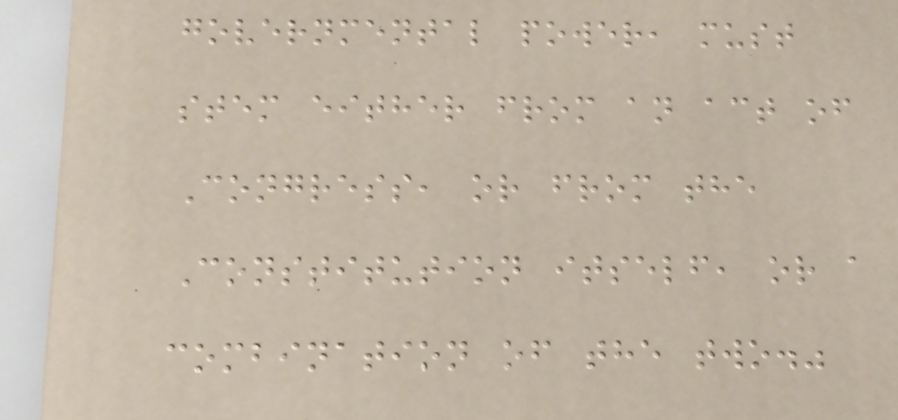governmental power, must
stem either from an act of
Congress, or from the
Constitution itself, or a
combination of the two."
